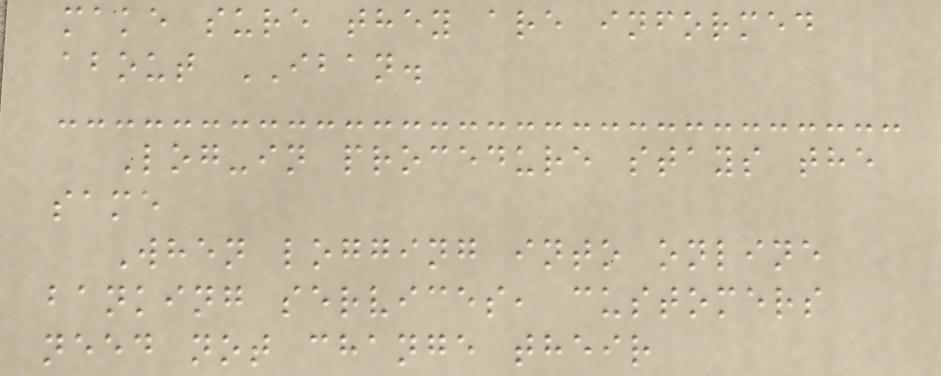make sure they are informed
about IBAN.
Log-in procedure stays the
same
When logging into online
banking services, customers
need not change their
